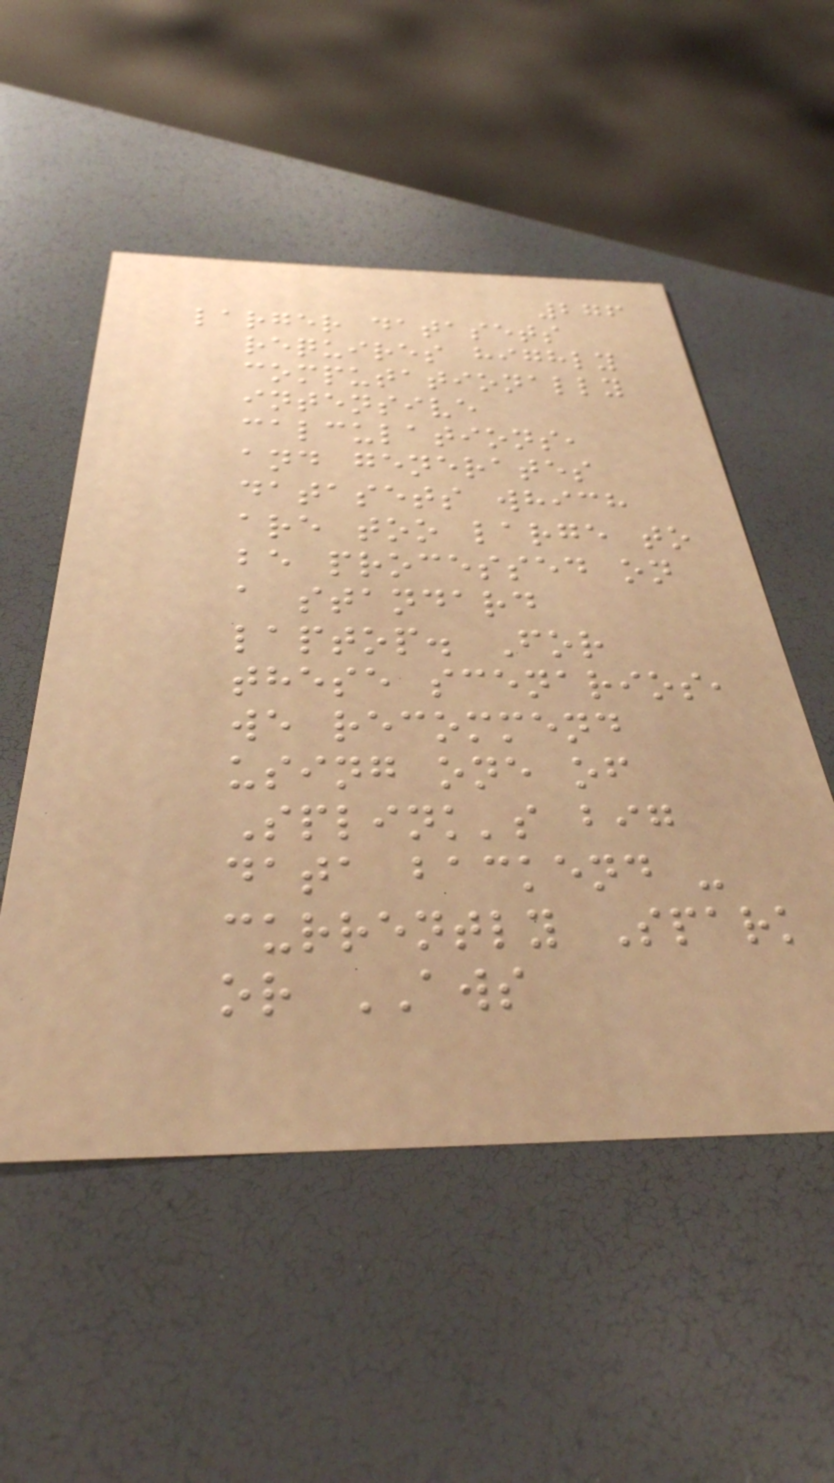276
larger datasets
requires highly
computationally
intensive
calculations,
and generates
datasets which
are too large to
be processed on
a standard
laptop. For
these scenarios,
we recommend
using one of
Splink's big
data backend -
currently Spark
or AWS
